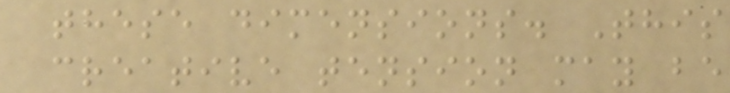these dimensions. This
creative tension may be
